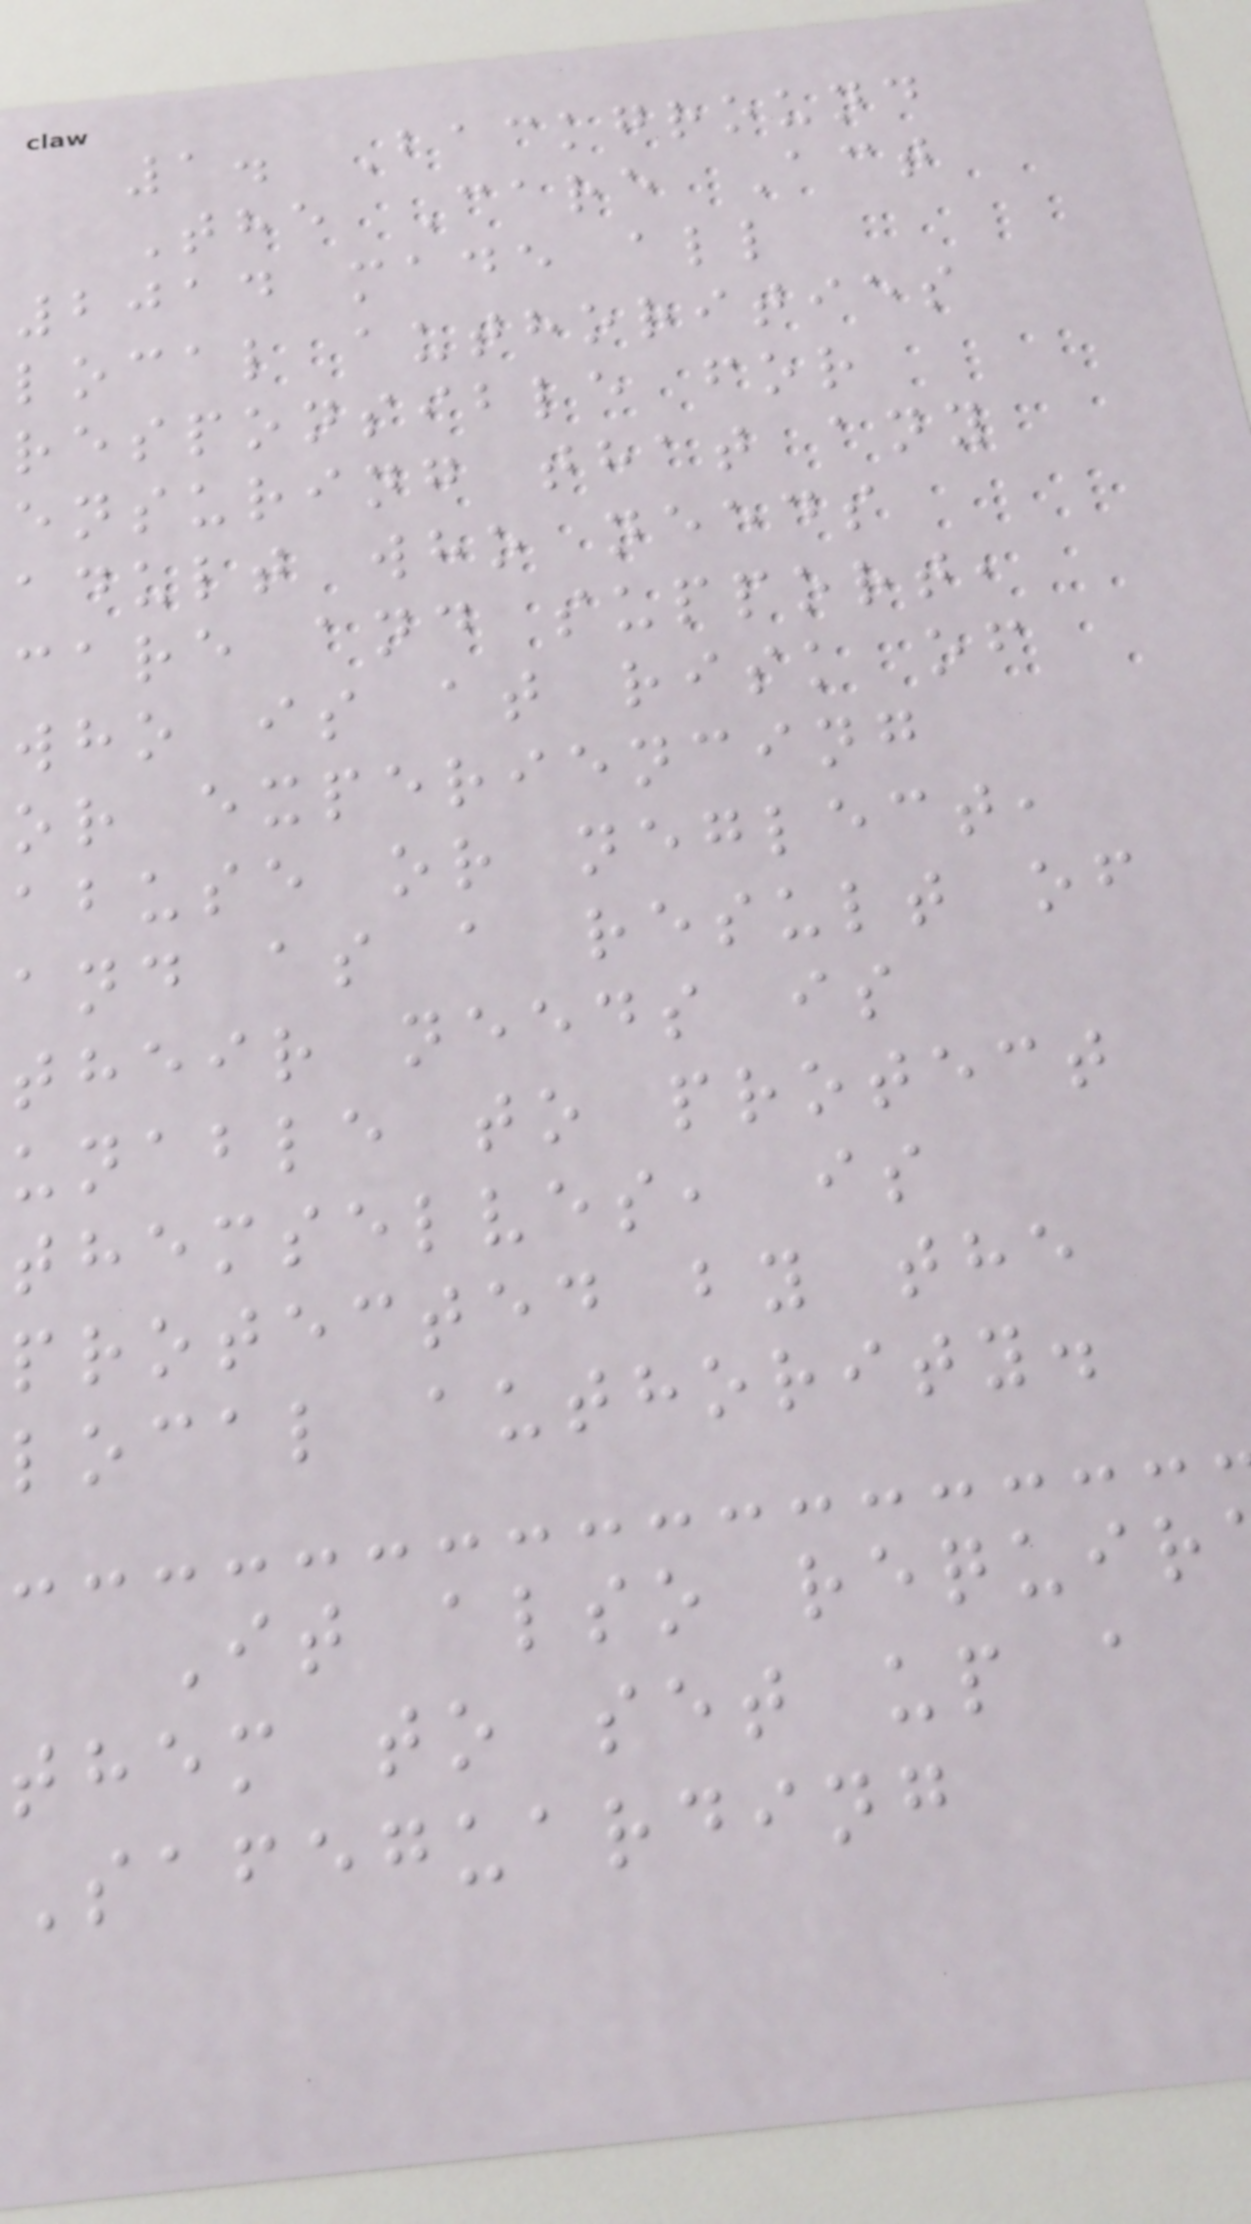1. Background
The Care Act
2014 made all
local authorities
responsible for
ensuring that any
adult who needs
care and support,
who is at risk of
or experiencing
abuse or neglect,
and as a result of
their needs is
unable to protect
themselves, is
protected by the
local authority.
It also requir
them to set up a
Safeguarding
